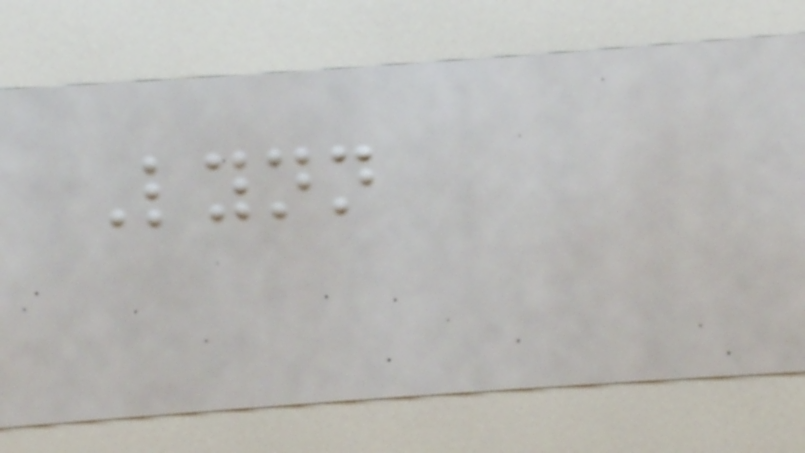Lynn
